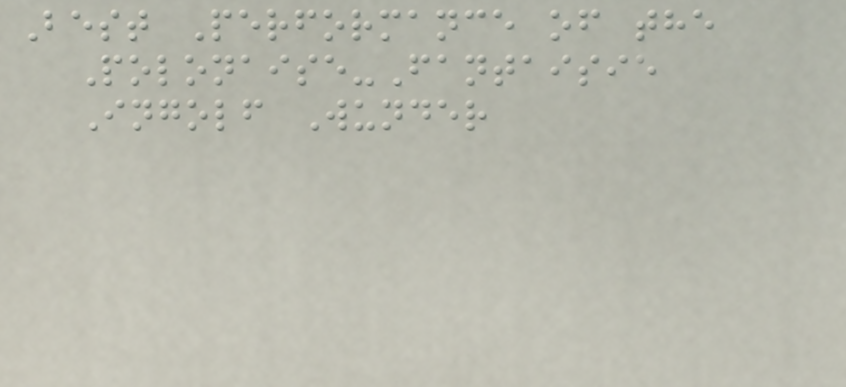Best Performance of the
Polonaise-Fantaisie
Ingolf Wunder
